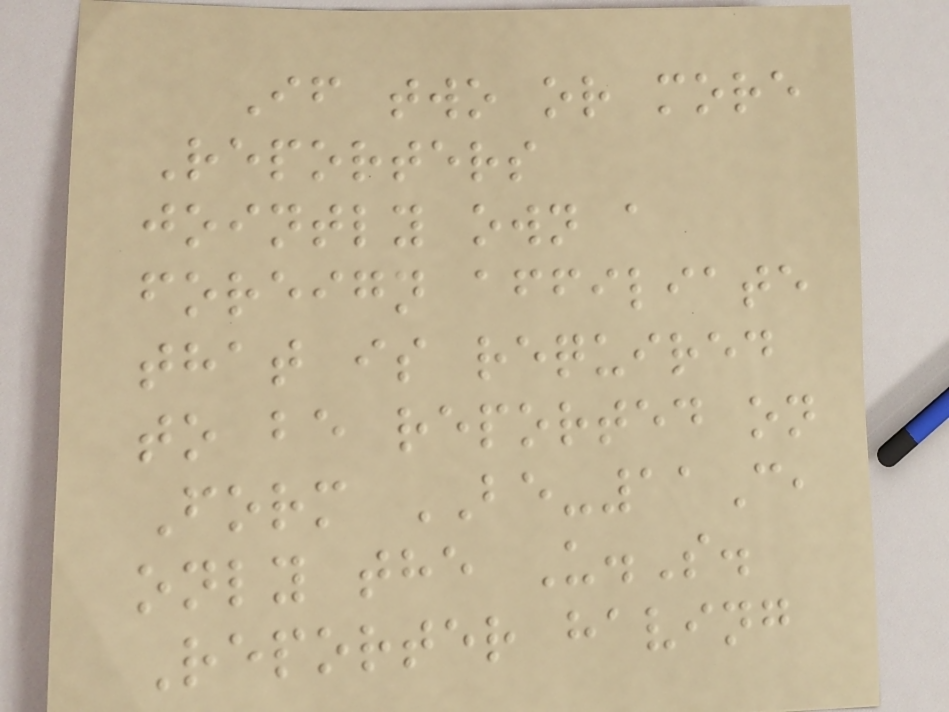If two or more
Reporters
jointly own a
foreign affiliate
that is required
to be reported on
Form BE-11C,
only the U.S.
Reporter having
